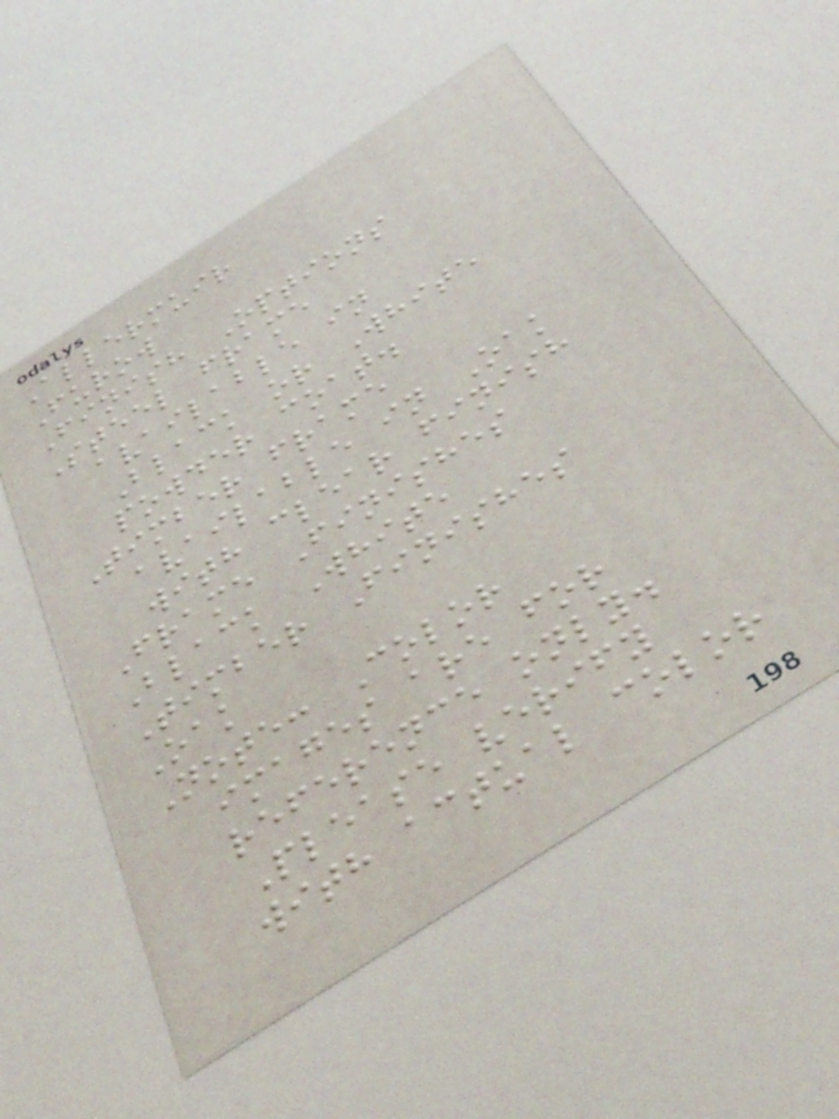Allermuir
Furow
Finish Options
Steel frame
available in
Black or White
powder coat.
Timber frame
available in Oak
with clear finish
Frame Finishes
Black White
Timber Finishes
Oak
Note: Color
images are for
reference only.
Please verify
with actual color
